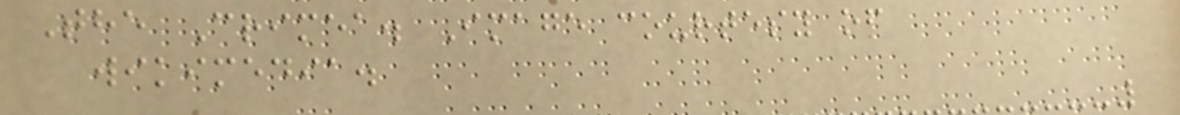The Crimea. Image courtesy of
wikimedia.
